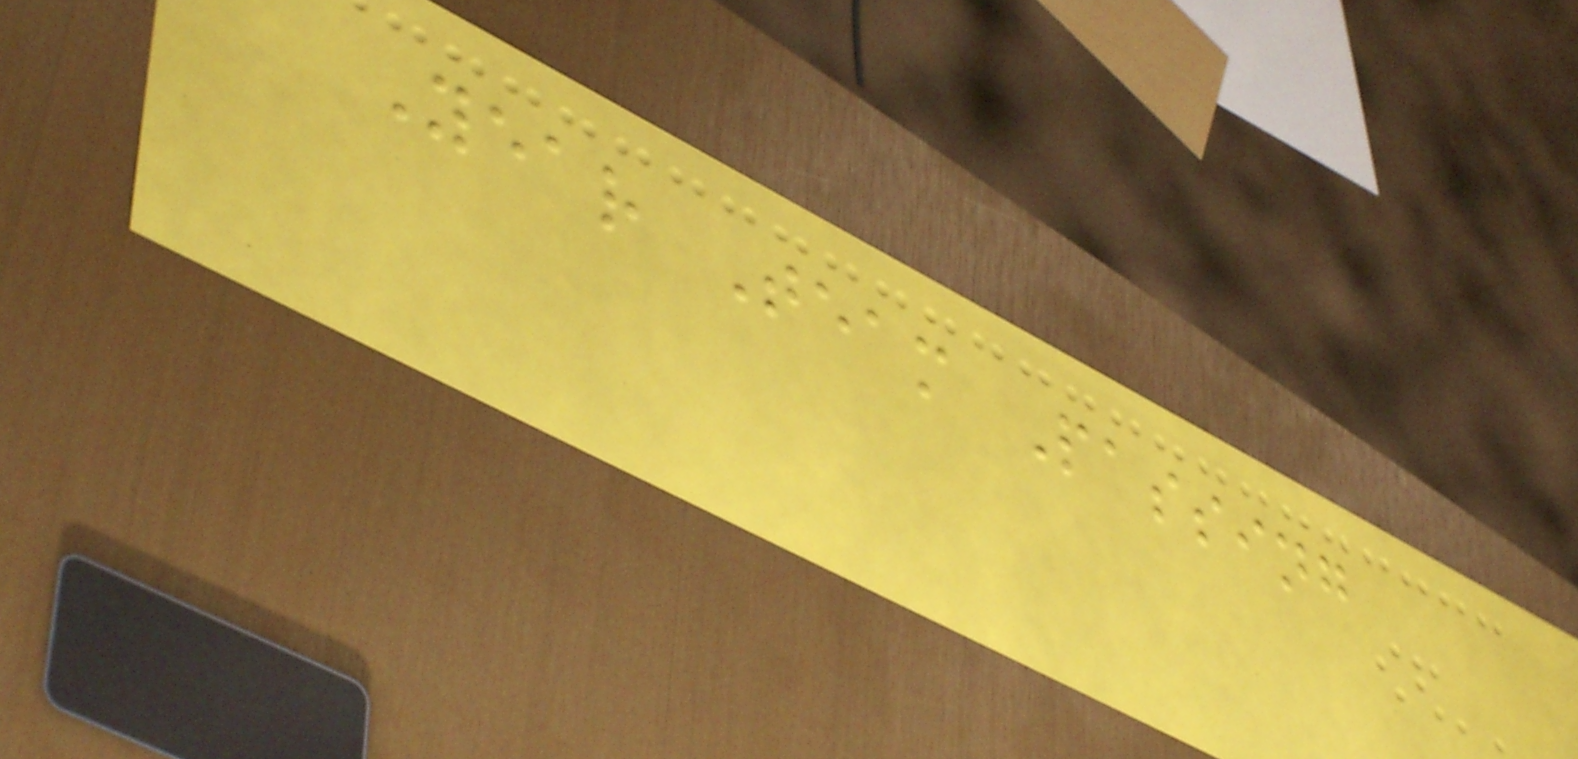Year Team Passing
